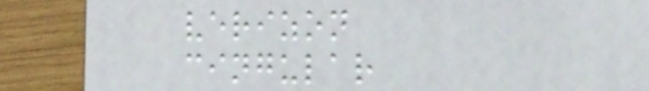verizon
cingular
